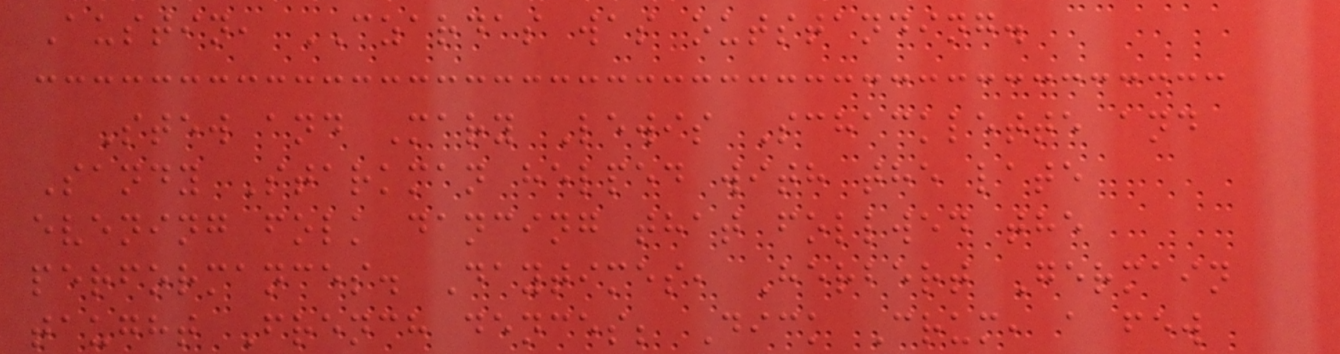Austin, CZARDAS was outstanding.
Stew and Mary Lewis Schacklette and
Sandy Starkman helped with the late
evening folk dancing that follwed the
performances. Daytimes, Herbert Germain
taught French dences; Dick Crum, a few
